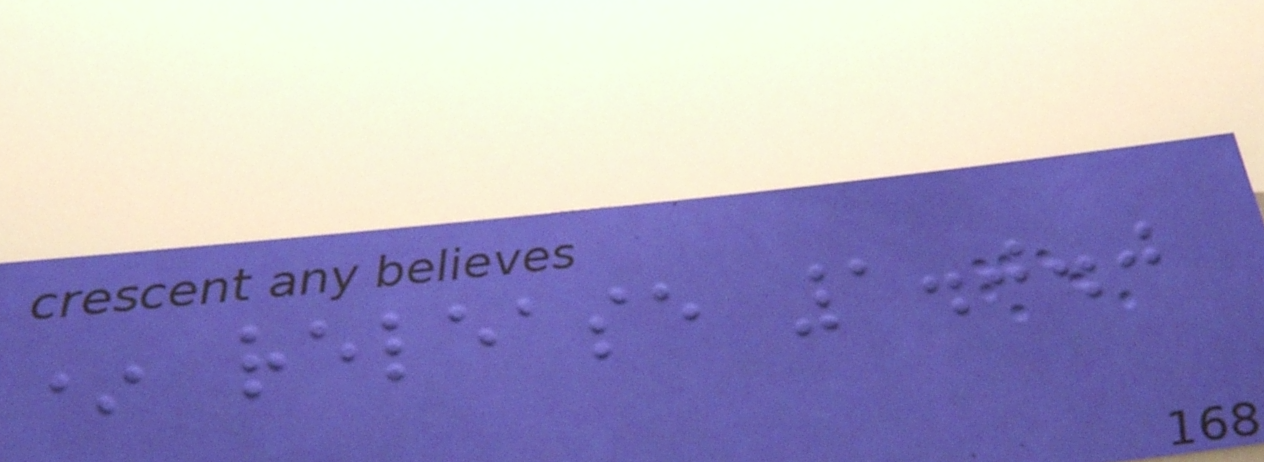* release 1.0.0
